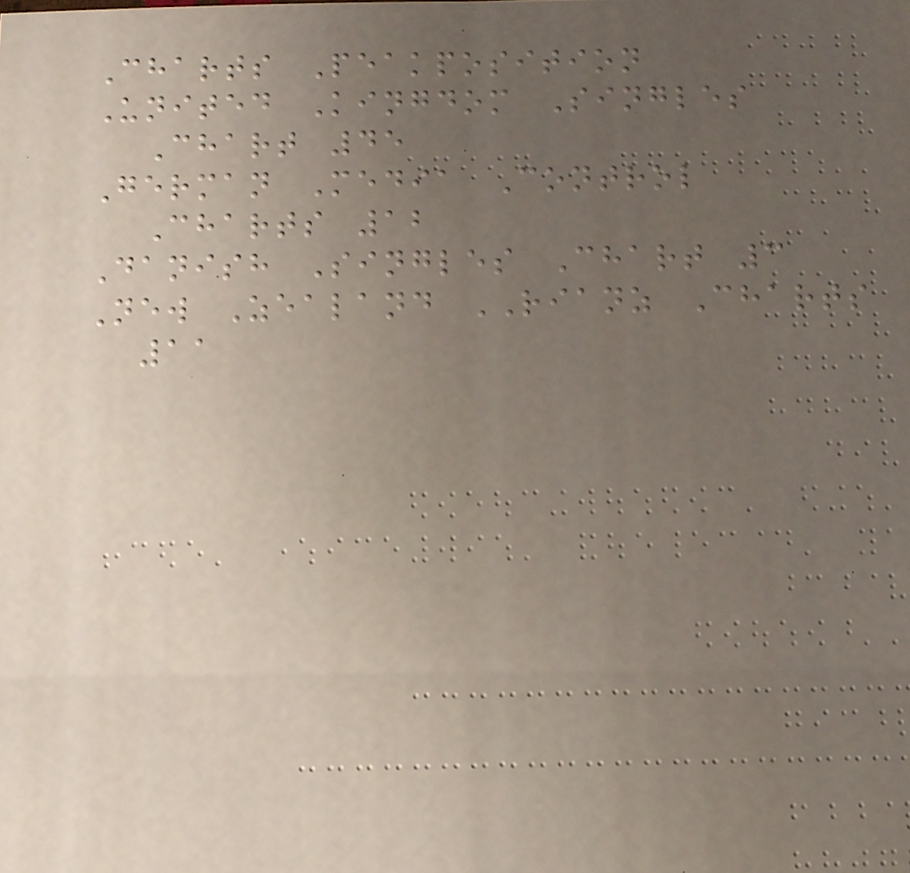Charts Peakposition
United Kingdom Singles
Chart 45
German Media Control
Charts 12
Danish Singles Chart 3
New Zealand RIANZ Charts
11
